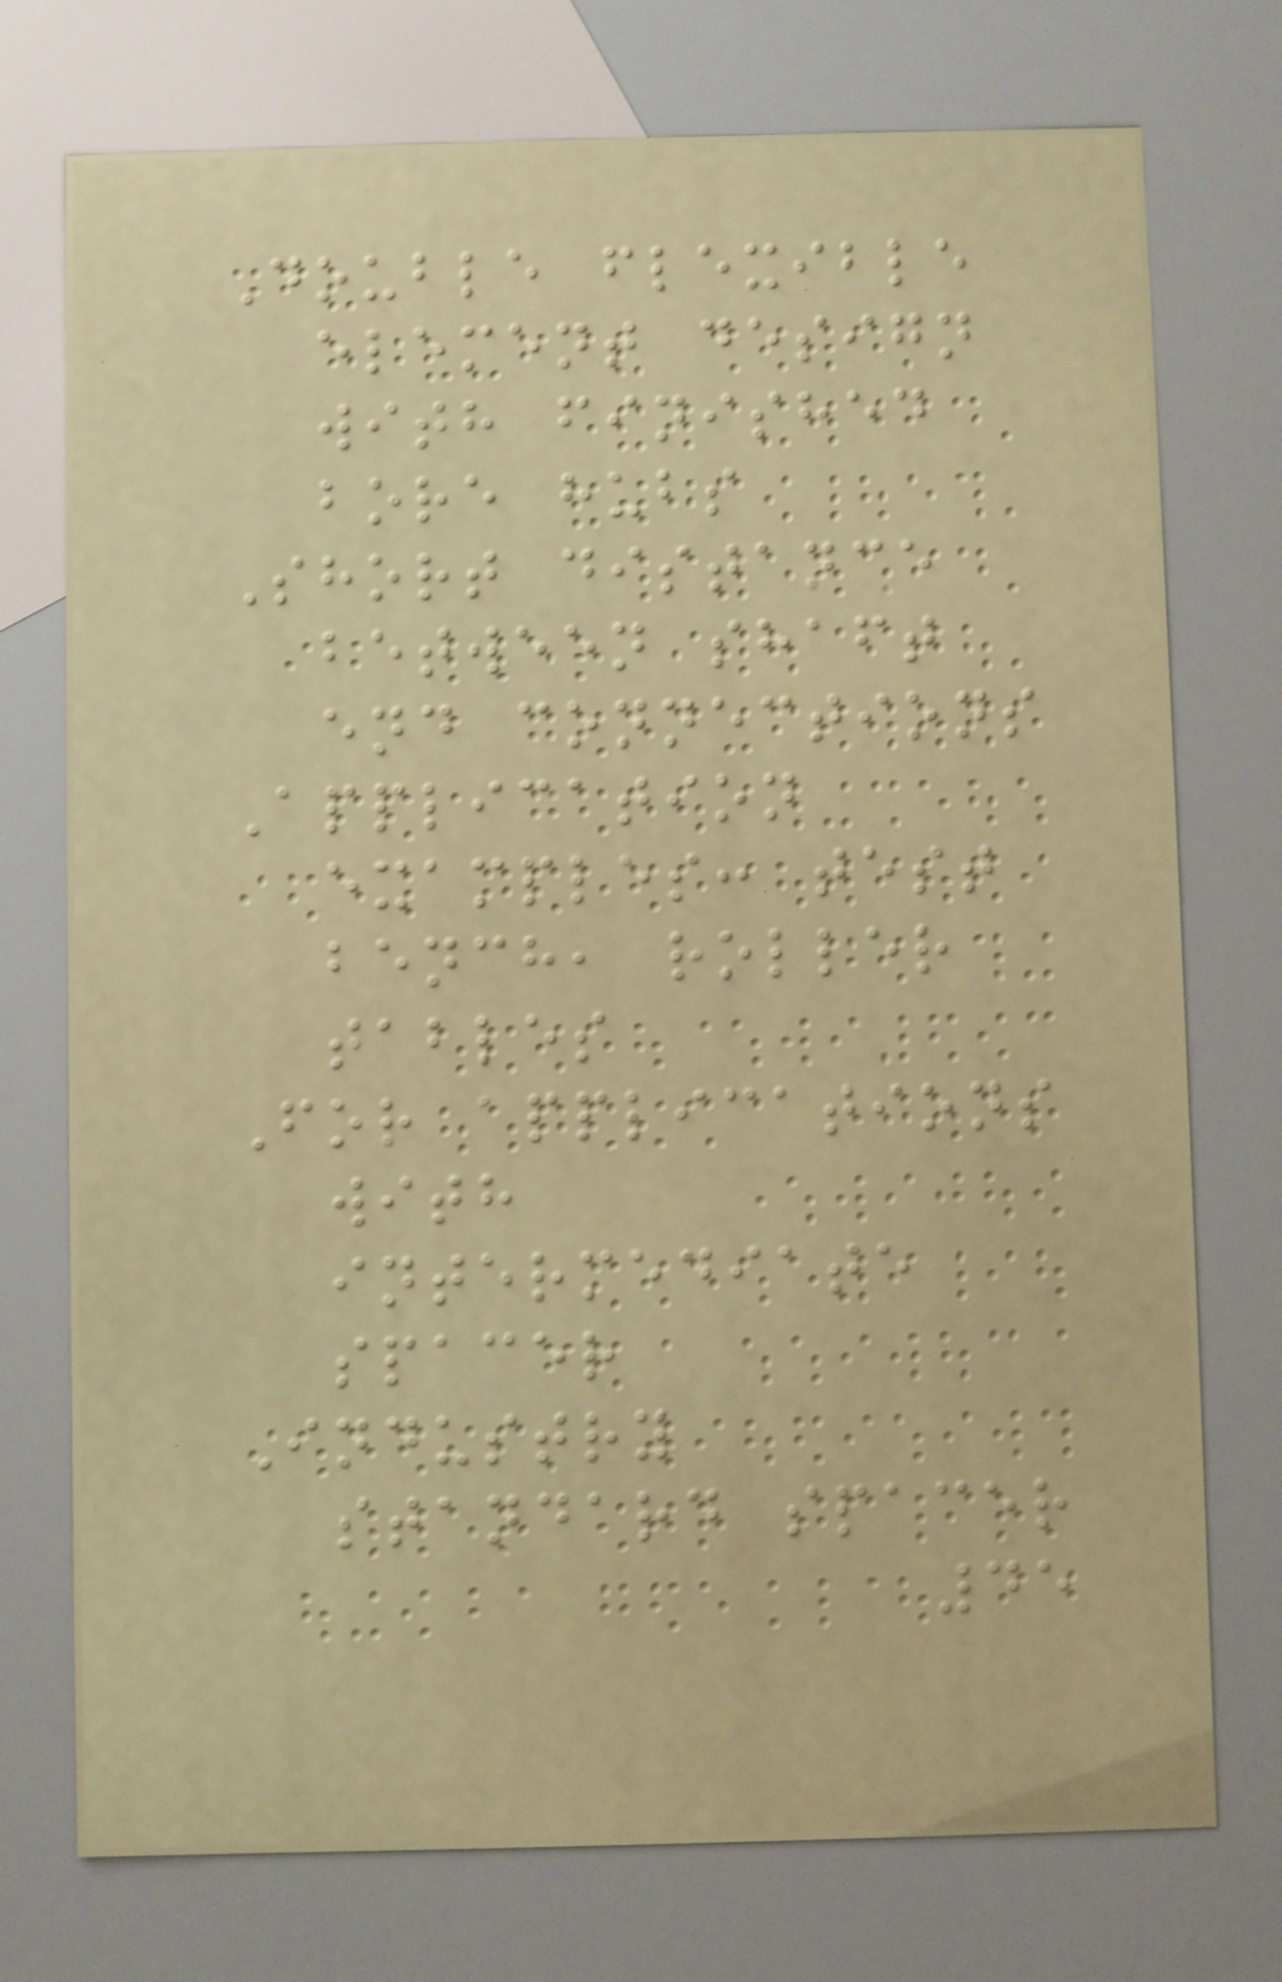Double flexible
element design
with finished
bore hubs
Short distance
between shaft
end connections
Application
examples: test
bench, roller
tables
For applications
with
intermediate
spacer
Industry
standard spacer
45
